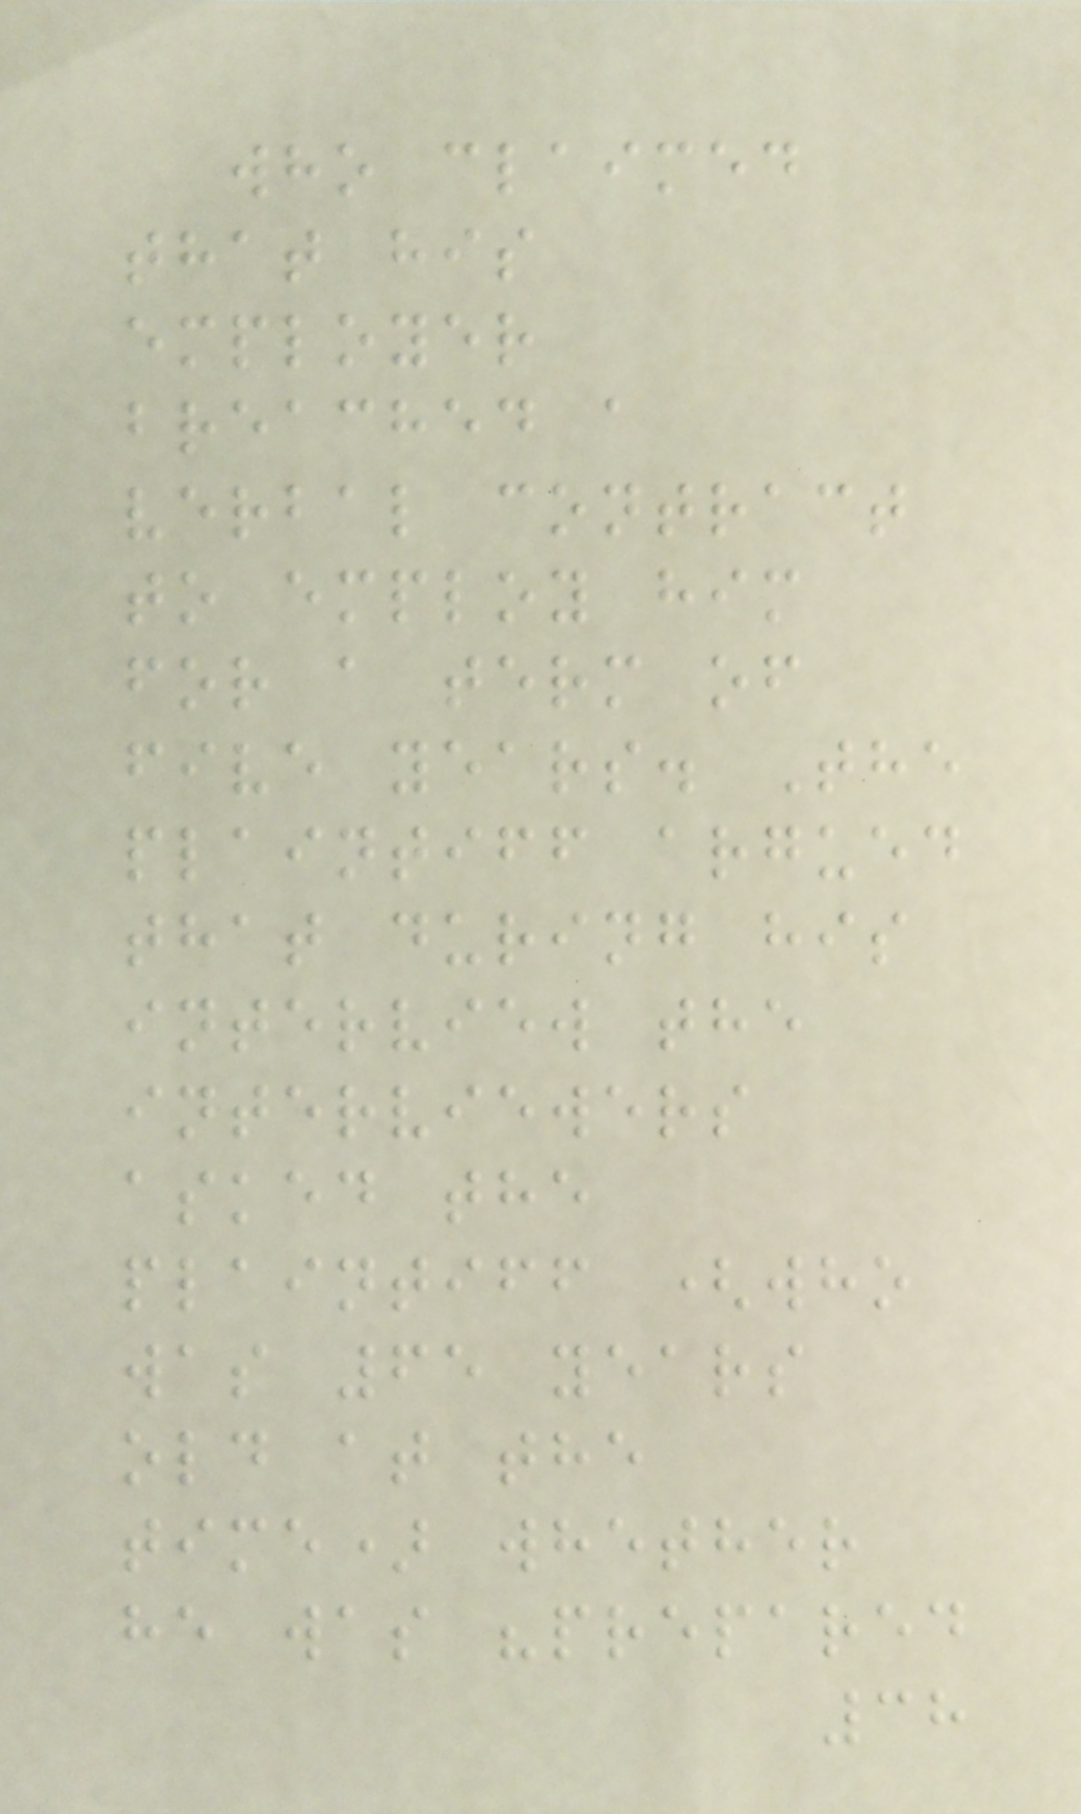who claimed
that his
employer
breached a
verbal contract
to employ him
for a term of
five years. The
plaintiff argued
that during his
interview the
interviewers
asked the
plaintiff (who
was 65 years
old at the
time) whether
he was "prepared
38
